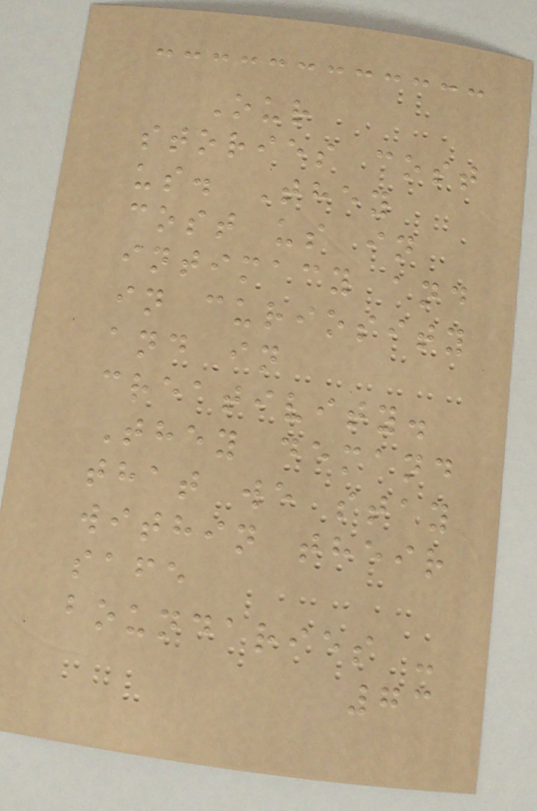Our
stories cost
us. They
cost us in
intimacy and
in curiosity
and in
creativity.
They demand
that we stay
within their
safe
boundaries -
73
